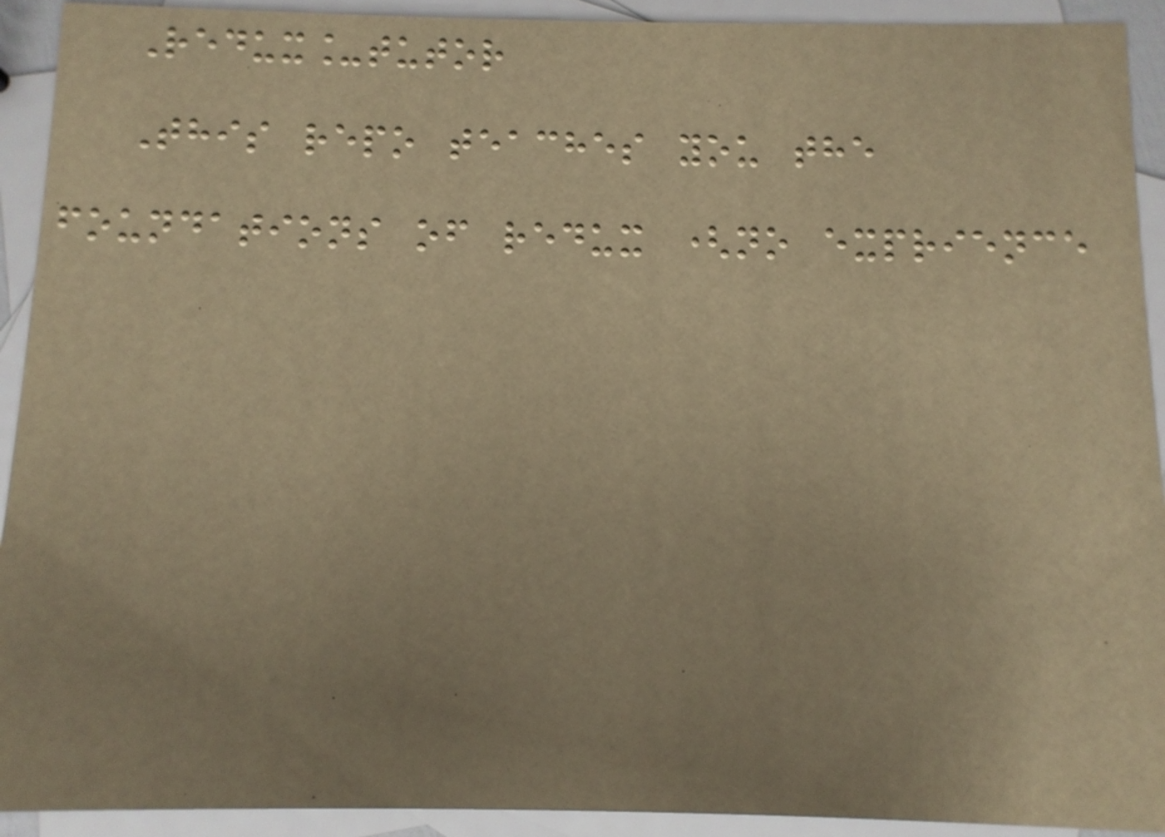Redux_tutor
This repo teaches you the
foundations of redux (no exprience
